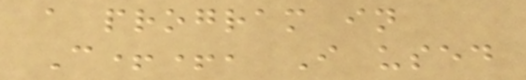a program in
C++, I used
